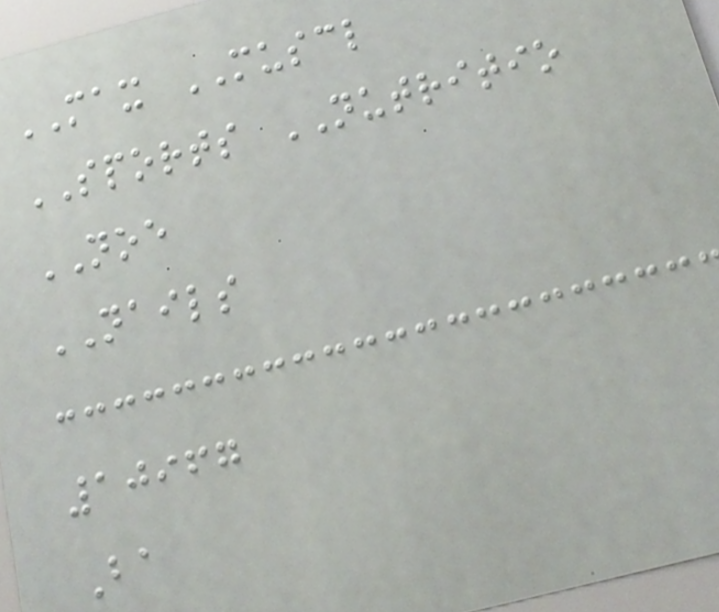MAX MUSCL
SPORTS NUTRITIO
NOE
NAILS
10967
Ba
